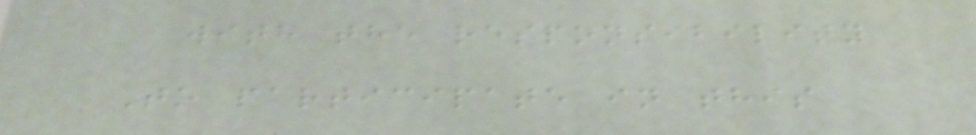with the responsibility
To participate in this
